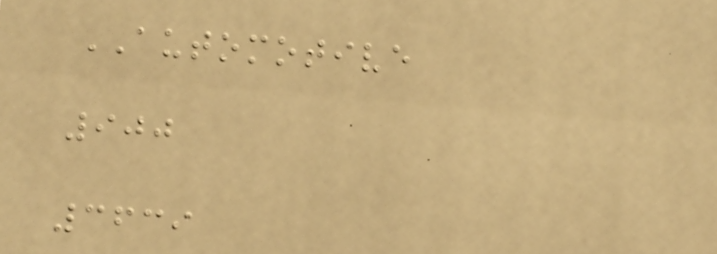AUTOMOTIVE
900
3639
